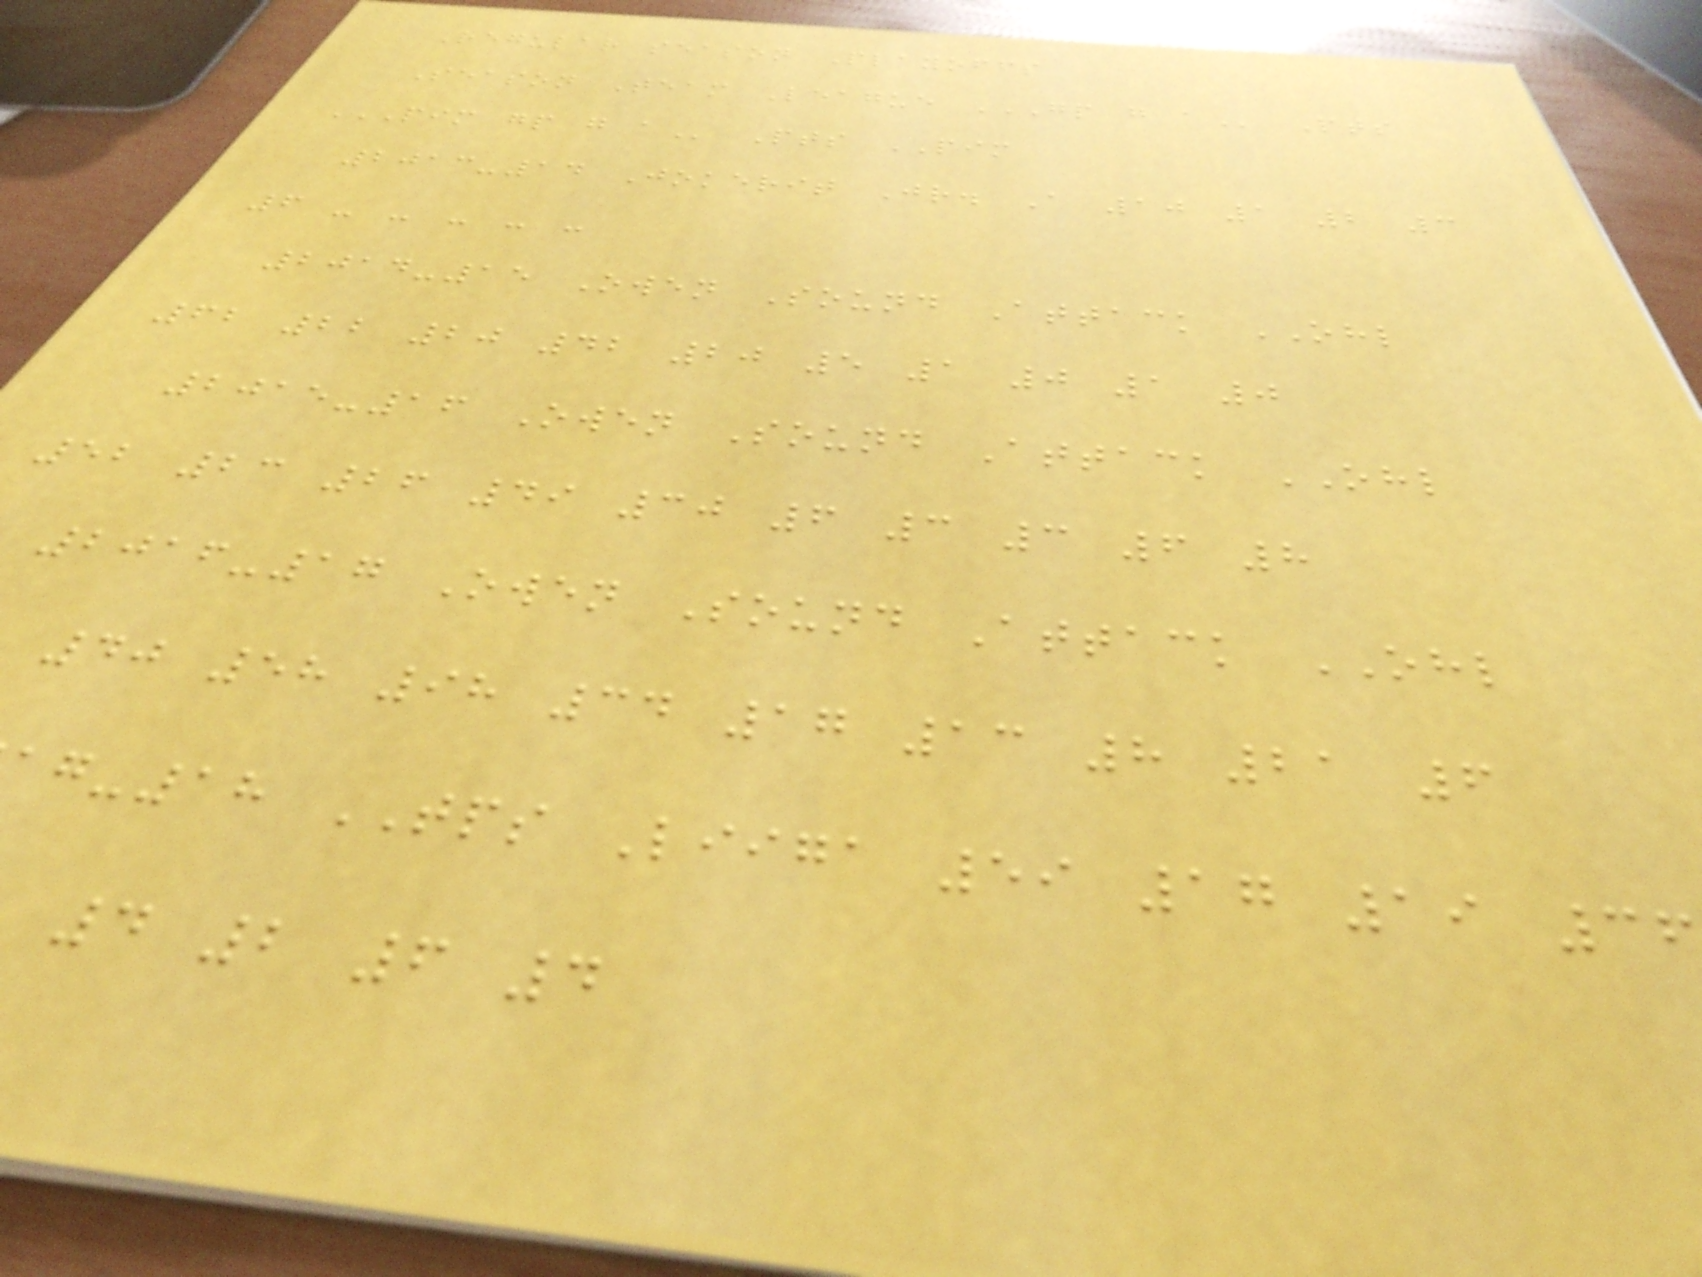Regular season Playoffs
Season Team League GP G A Pts
PIM GP G A Pts PIM
2013-14 Jokerit Jr. A 10 1 2 3
6 - - - - -
2014-15 Owen Sound Attack OHL
62 22 20 42 20 5 1 0 1 0
2015-16 Owen Sound Attack OHL
52 23 26 49 30 6 3 3 6 8
2016-17 Owen Sound Attack OHL
40 58 98 34 17 13 8 21 6
-18 TPS Liiga 59 17 19 3
4 2 6 4
